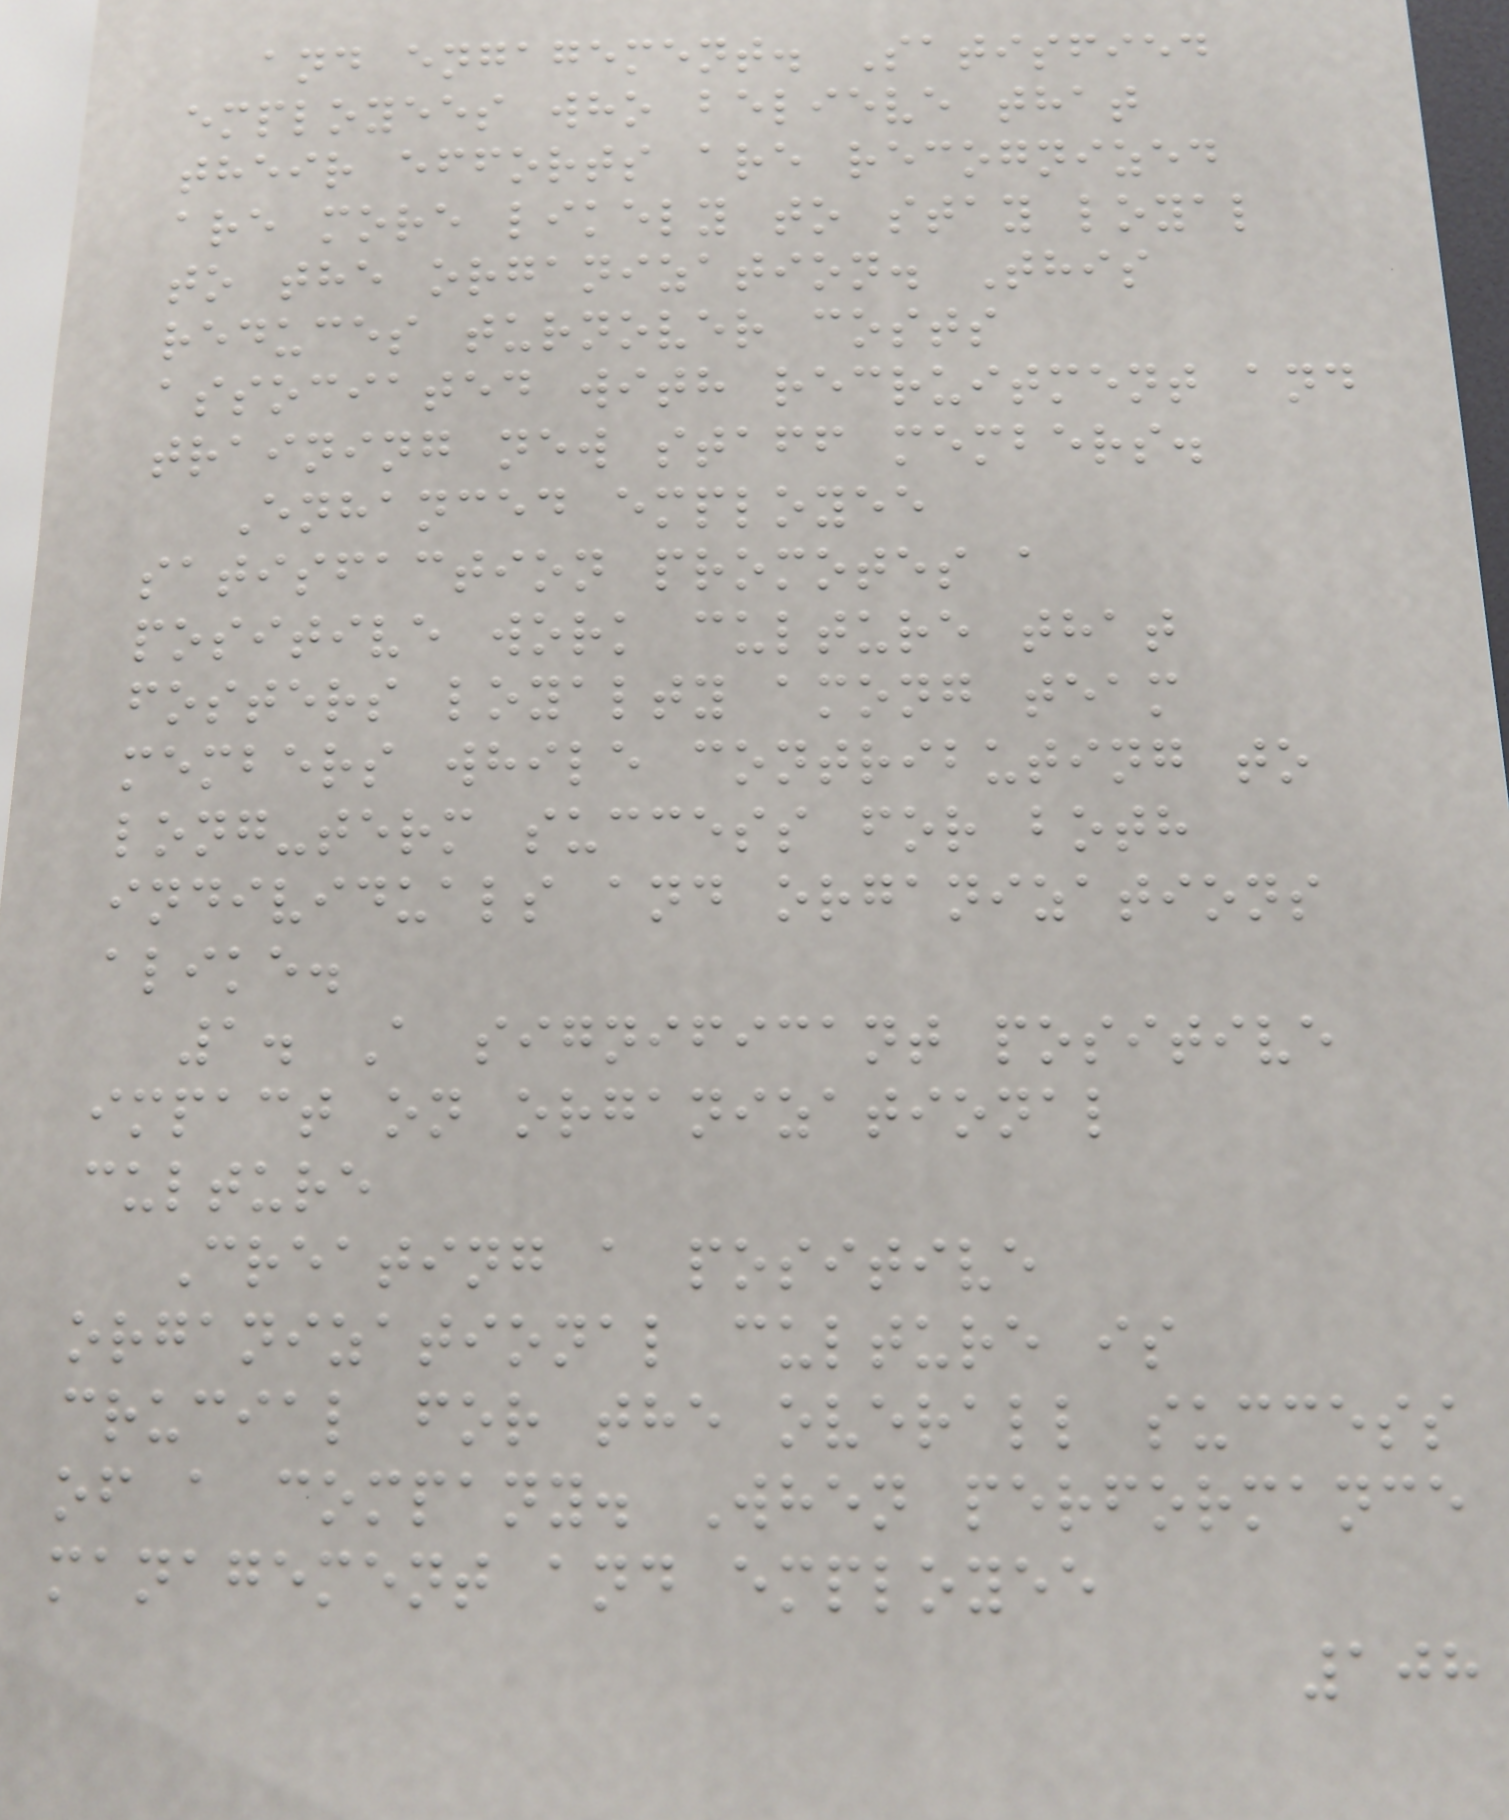and engagement. Satisfied
employees who believe that
their efforts are recognized
are more likely to stay loyal
to the organization. This
reduces turnover costs
associated with recruitment and
training new staff members.
Enhanced employee
satisfaction promotes a
positive work culture that
fosters loyalty among team
members while contributing to
long-term success for both
individuals and organizations
alike.
1. A significant positive
impact on organizational
culture
Creating a positive
organizational culture is
crucial for the overall success
of a company. When performance
management and employee
108
